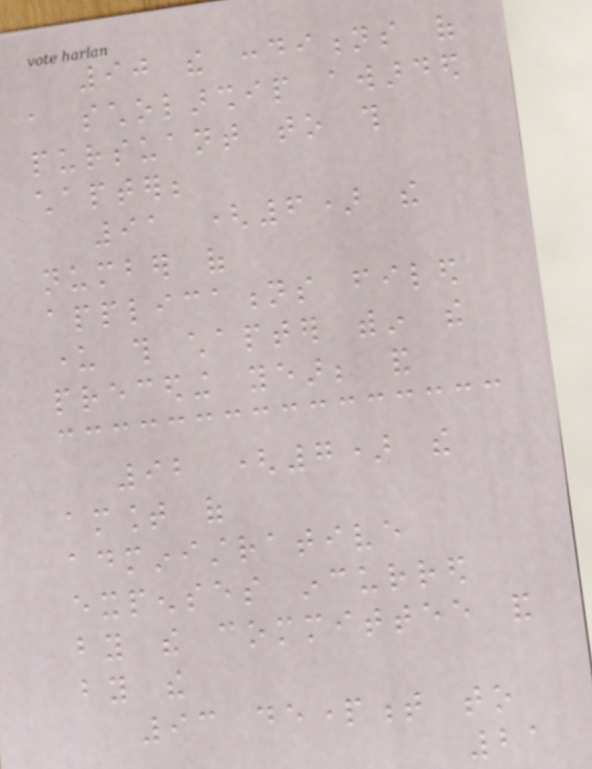90 the conditions of
a scholarship awarded
pursuant to this
chapter;
91 (6) the
number of
applications filed
under this chapter within the
preceding year; and
92 (7) the
amount of
administrative
expenses incurred
by the committee and
by the
93 department to
21
